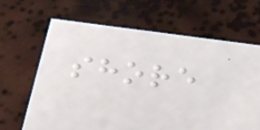shore
